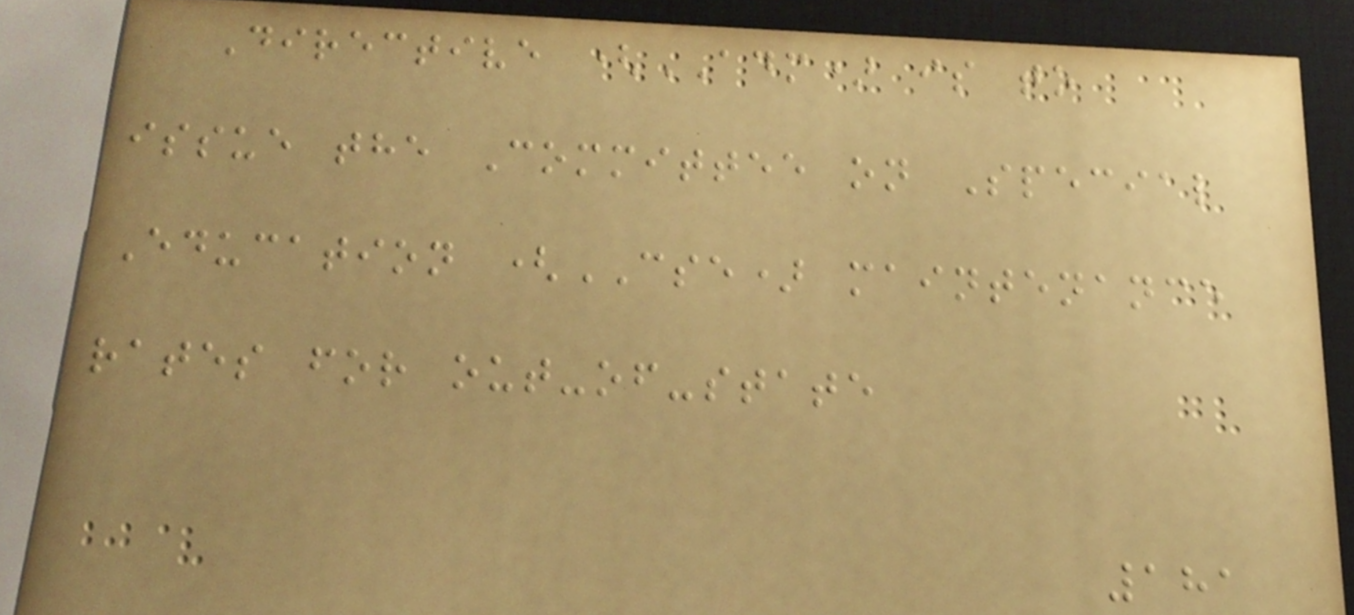Directive (ADM) is to
issue the Committee on Special
Education (CSE) maintenance
rates for out-of-state
181
